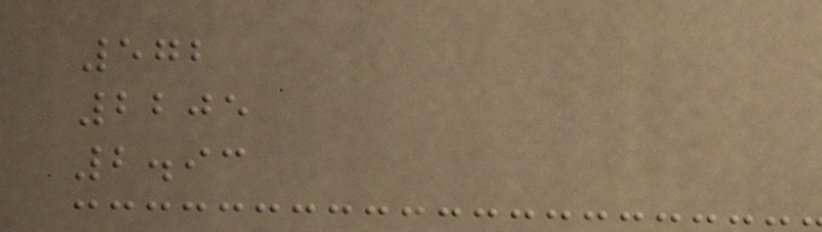572
2205
2.93
